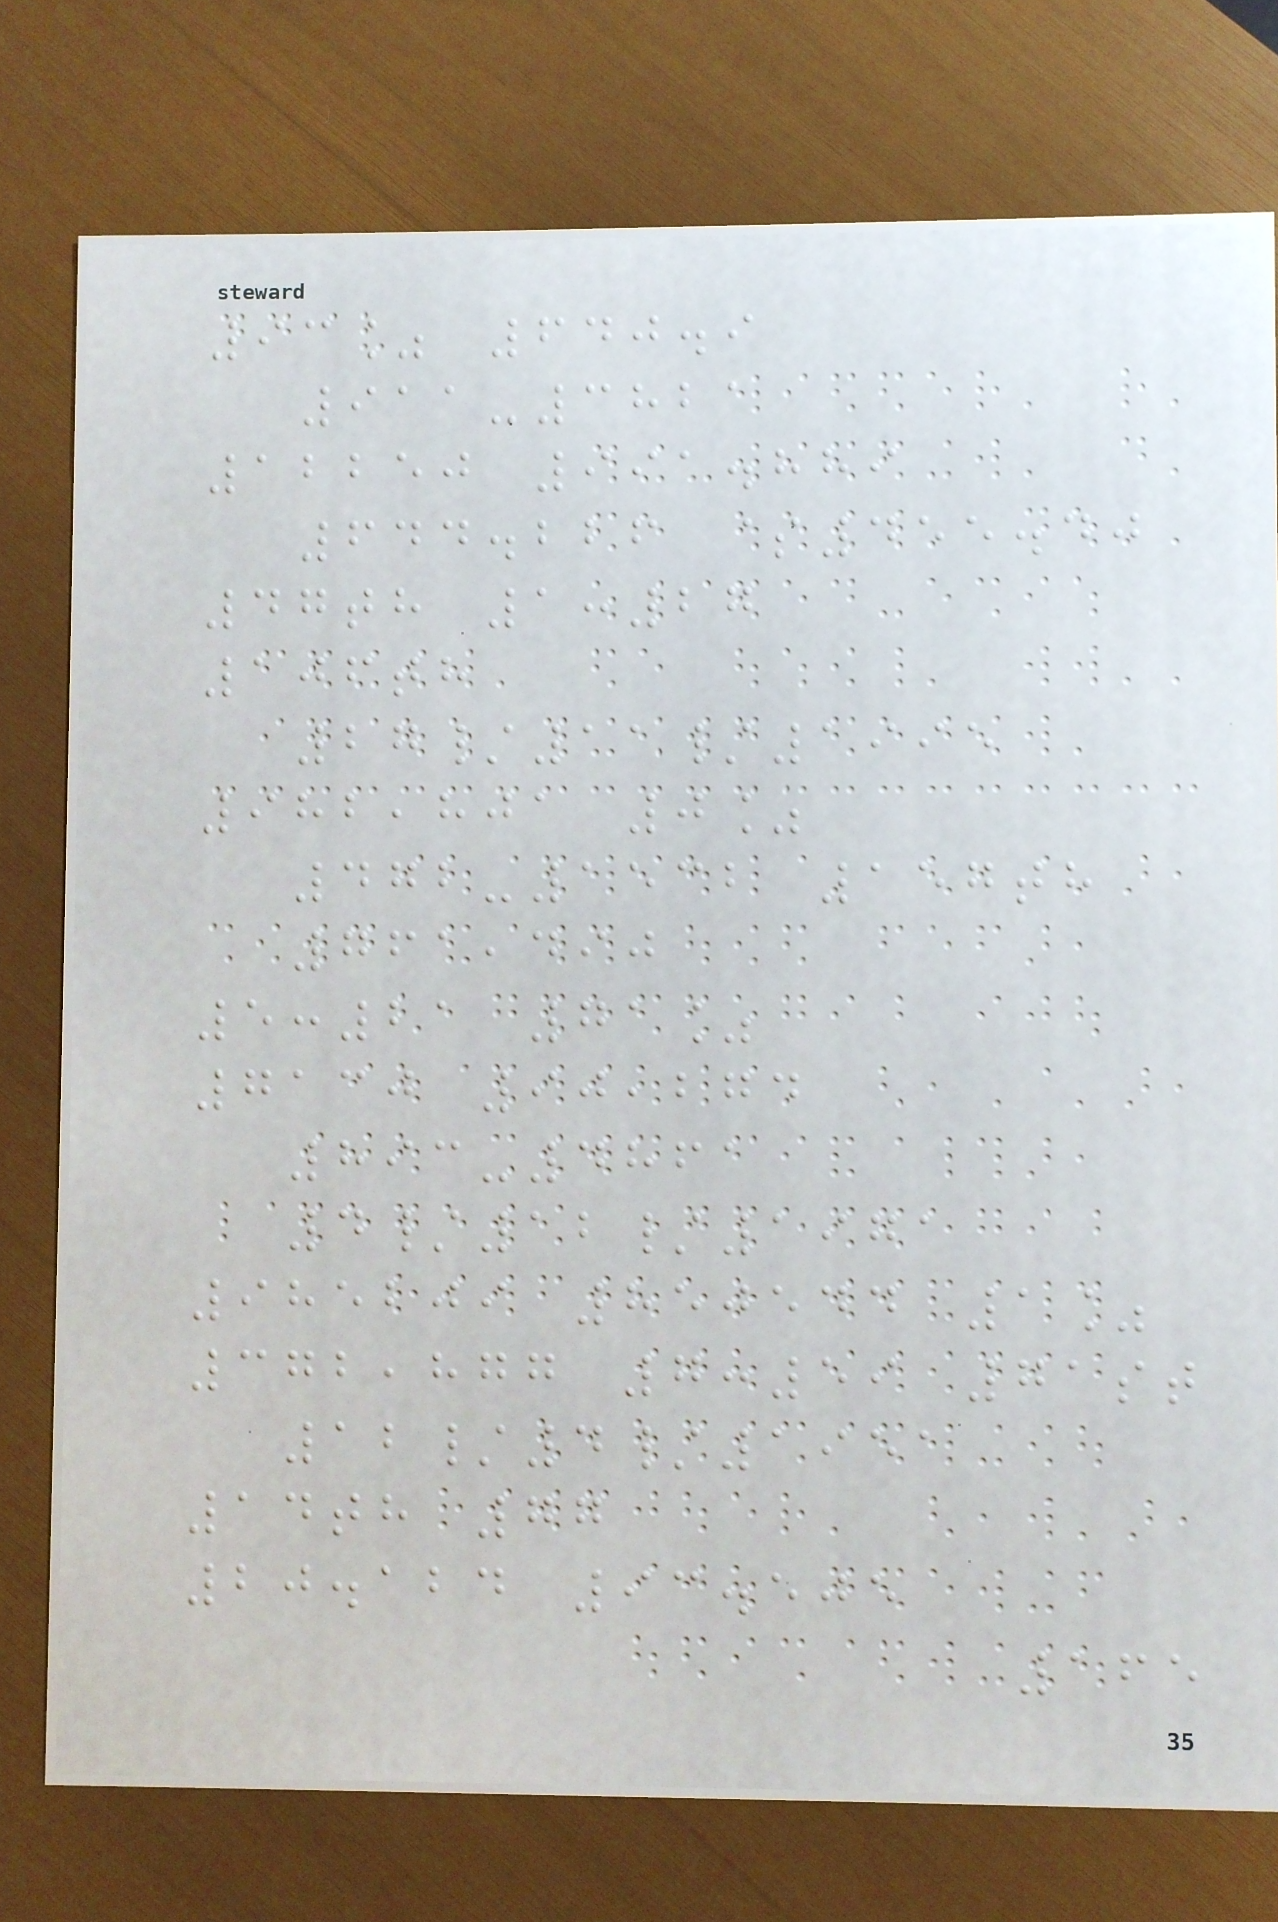93% 640.9
911-3821
12250 991.889
644.226 $455.40
47th 1:27
106th
27/11/1995
982,801 0%
472-1532 157th
761,490
5:21 71%
7130 90,274
893-4861
4/12/1971
985209 850544 1%
372,877 7:59 71st
12/4/1951
14th 77
20.124 93.505
165
